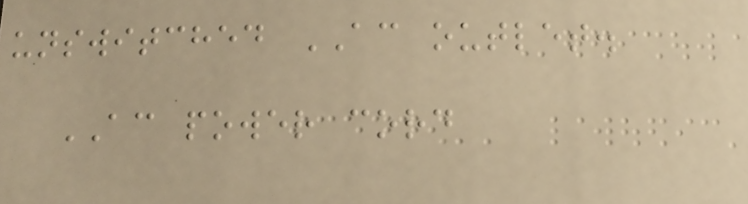unswitched AC outlet.
AC power cord
